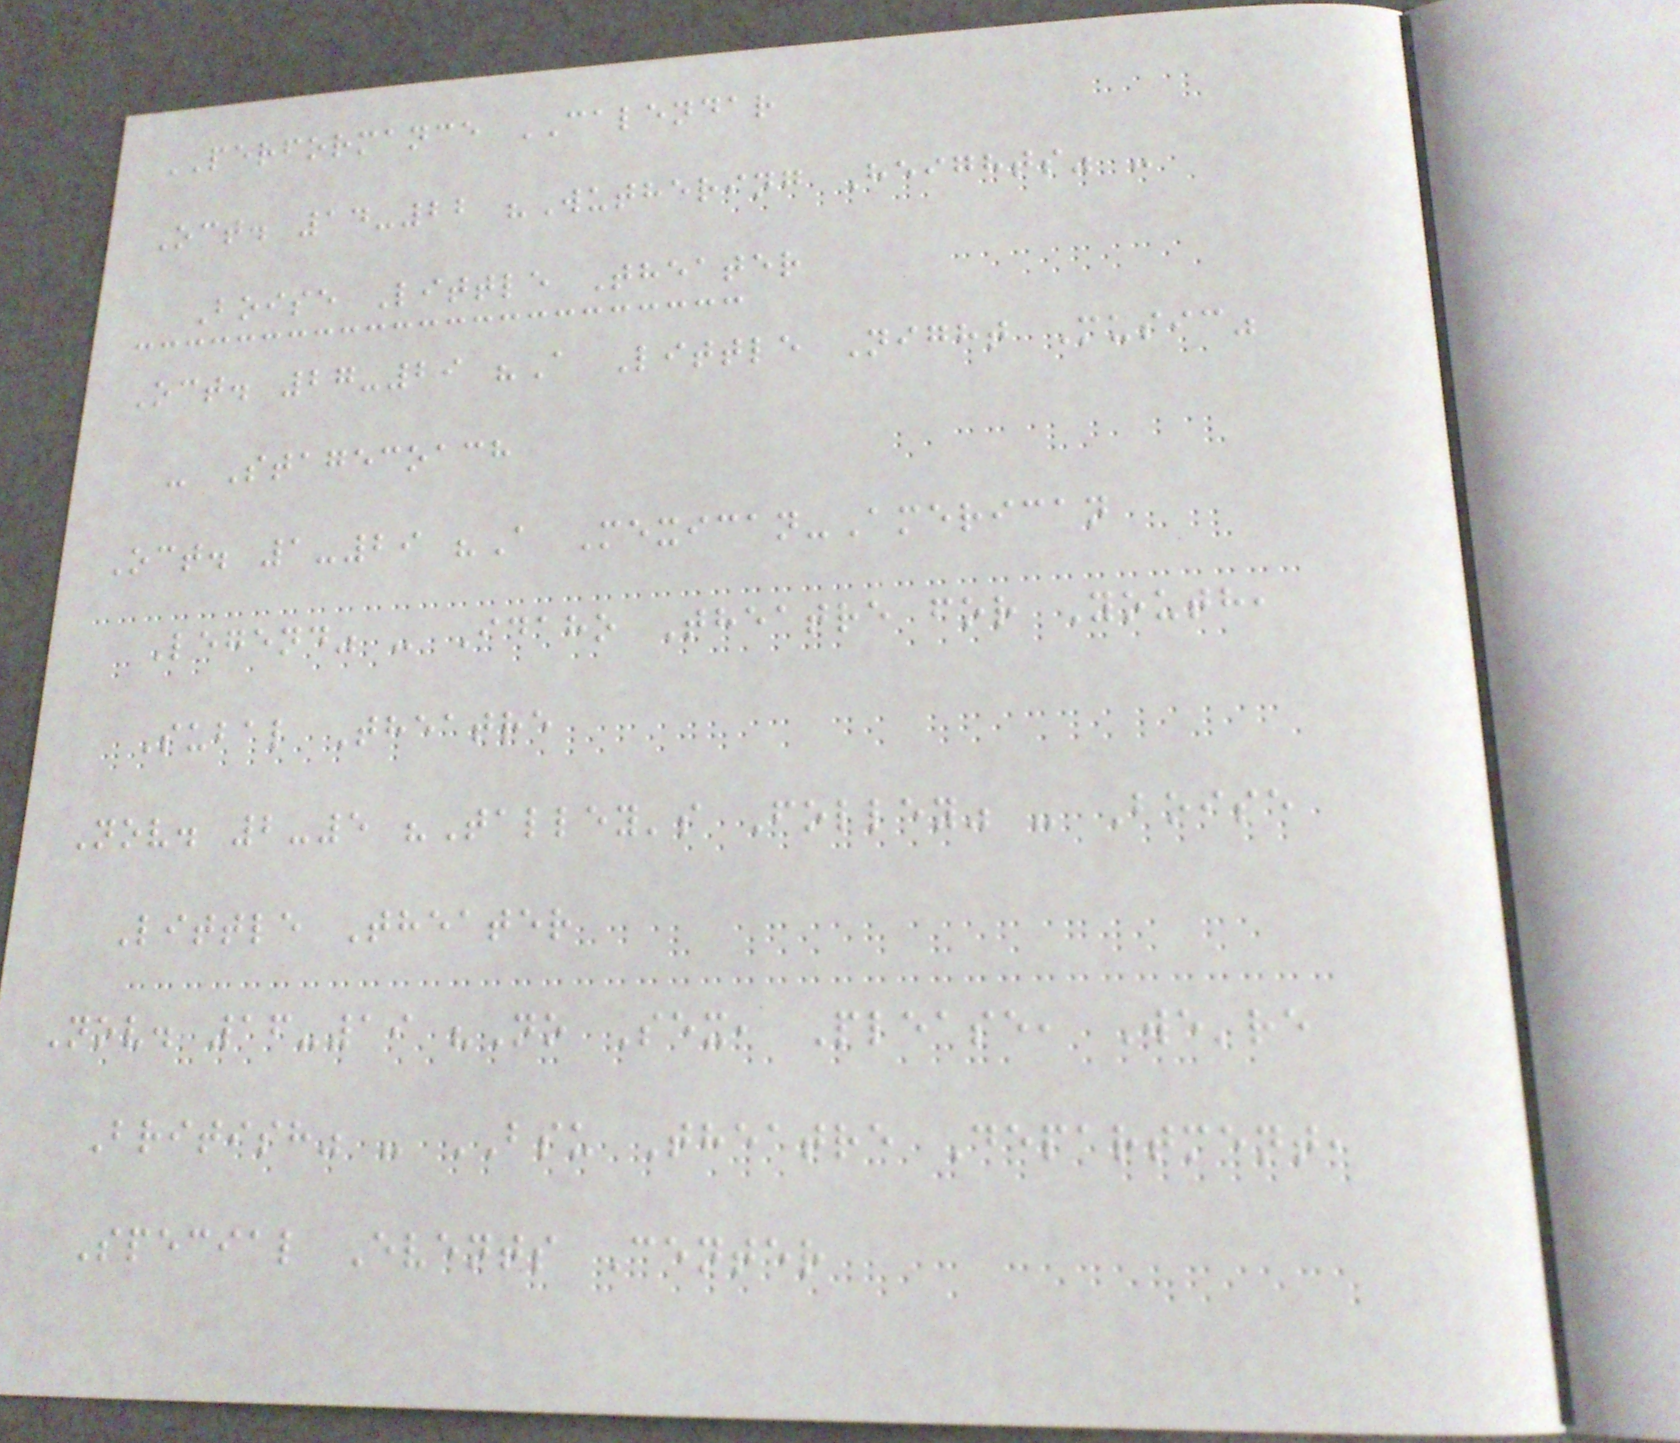PERFORMANCE CALENDAR
Oct. 14-22 "Wuthering Heights" -
Boise Little Theater
Oct. 27-29 "A Little Night Music"
- Stagecoach
Oct. 1-29 "A Mexican-American
Legend" - Idaho Theatre for Youth,
Subal Theatre
Nov. 2-5 "Talley's Folley" - Boise
Little Theater
Nov. 16-19 "No Sex, Please, We're
British" - BSU Theatre Department,
Special Events Center
